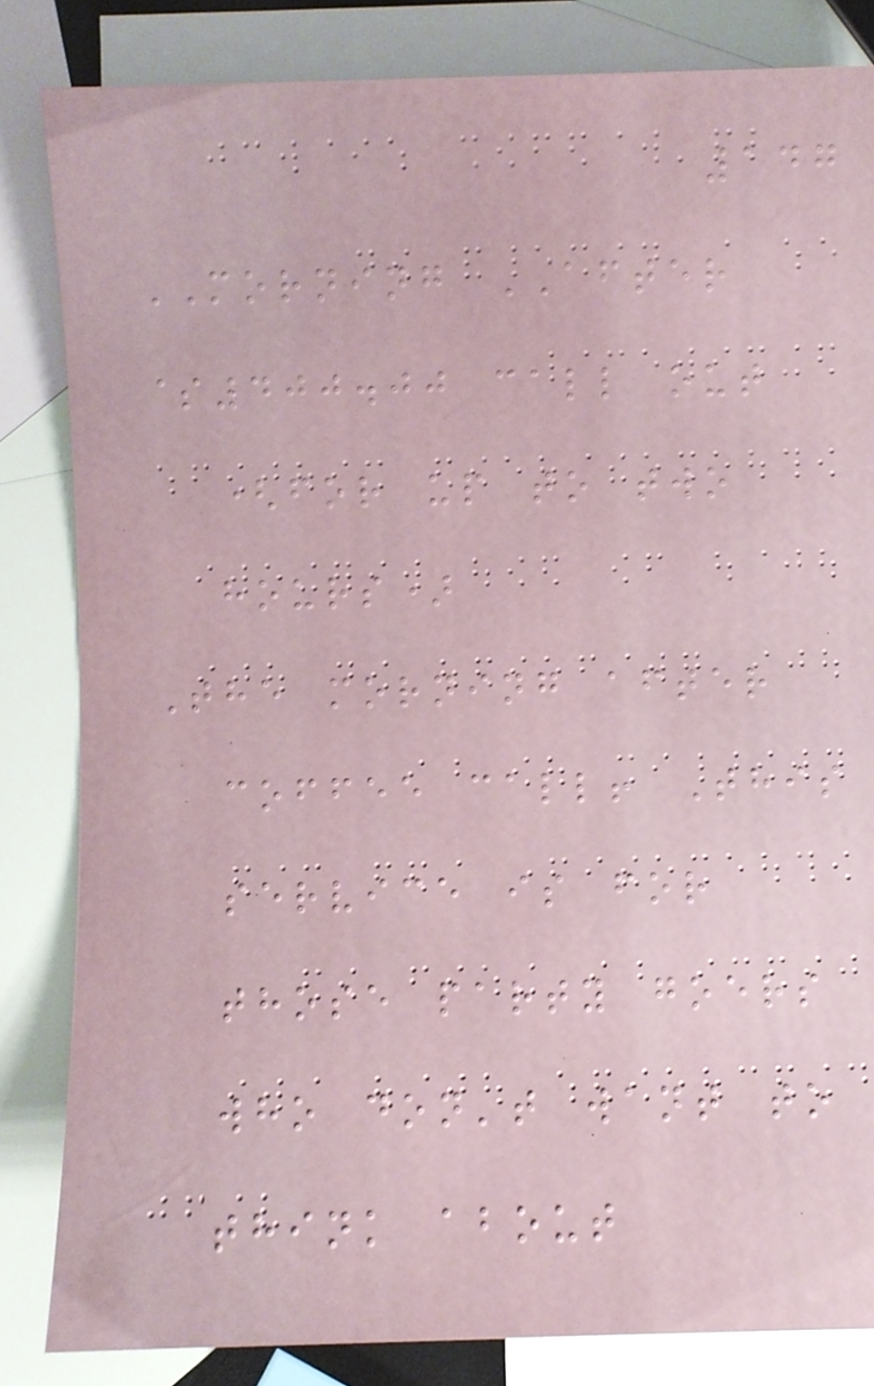147
MORNING AFTER
$400.00 call out
(for up to two
hours)
The morning after
coffee call! This
service is for
those party goers
who don't want to
think about
